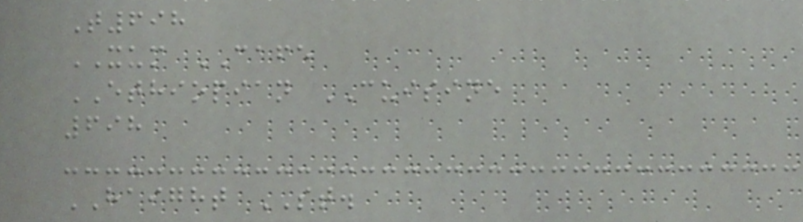T698
XUM CAFE
ETHIOPIAN CUISINE
698
HAIGHT ST.
